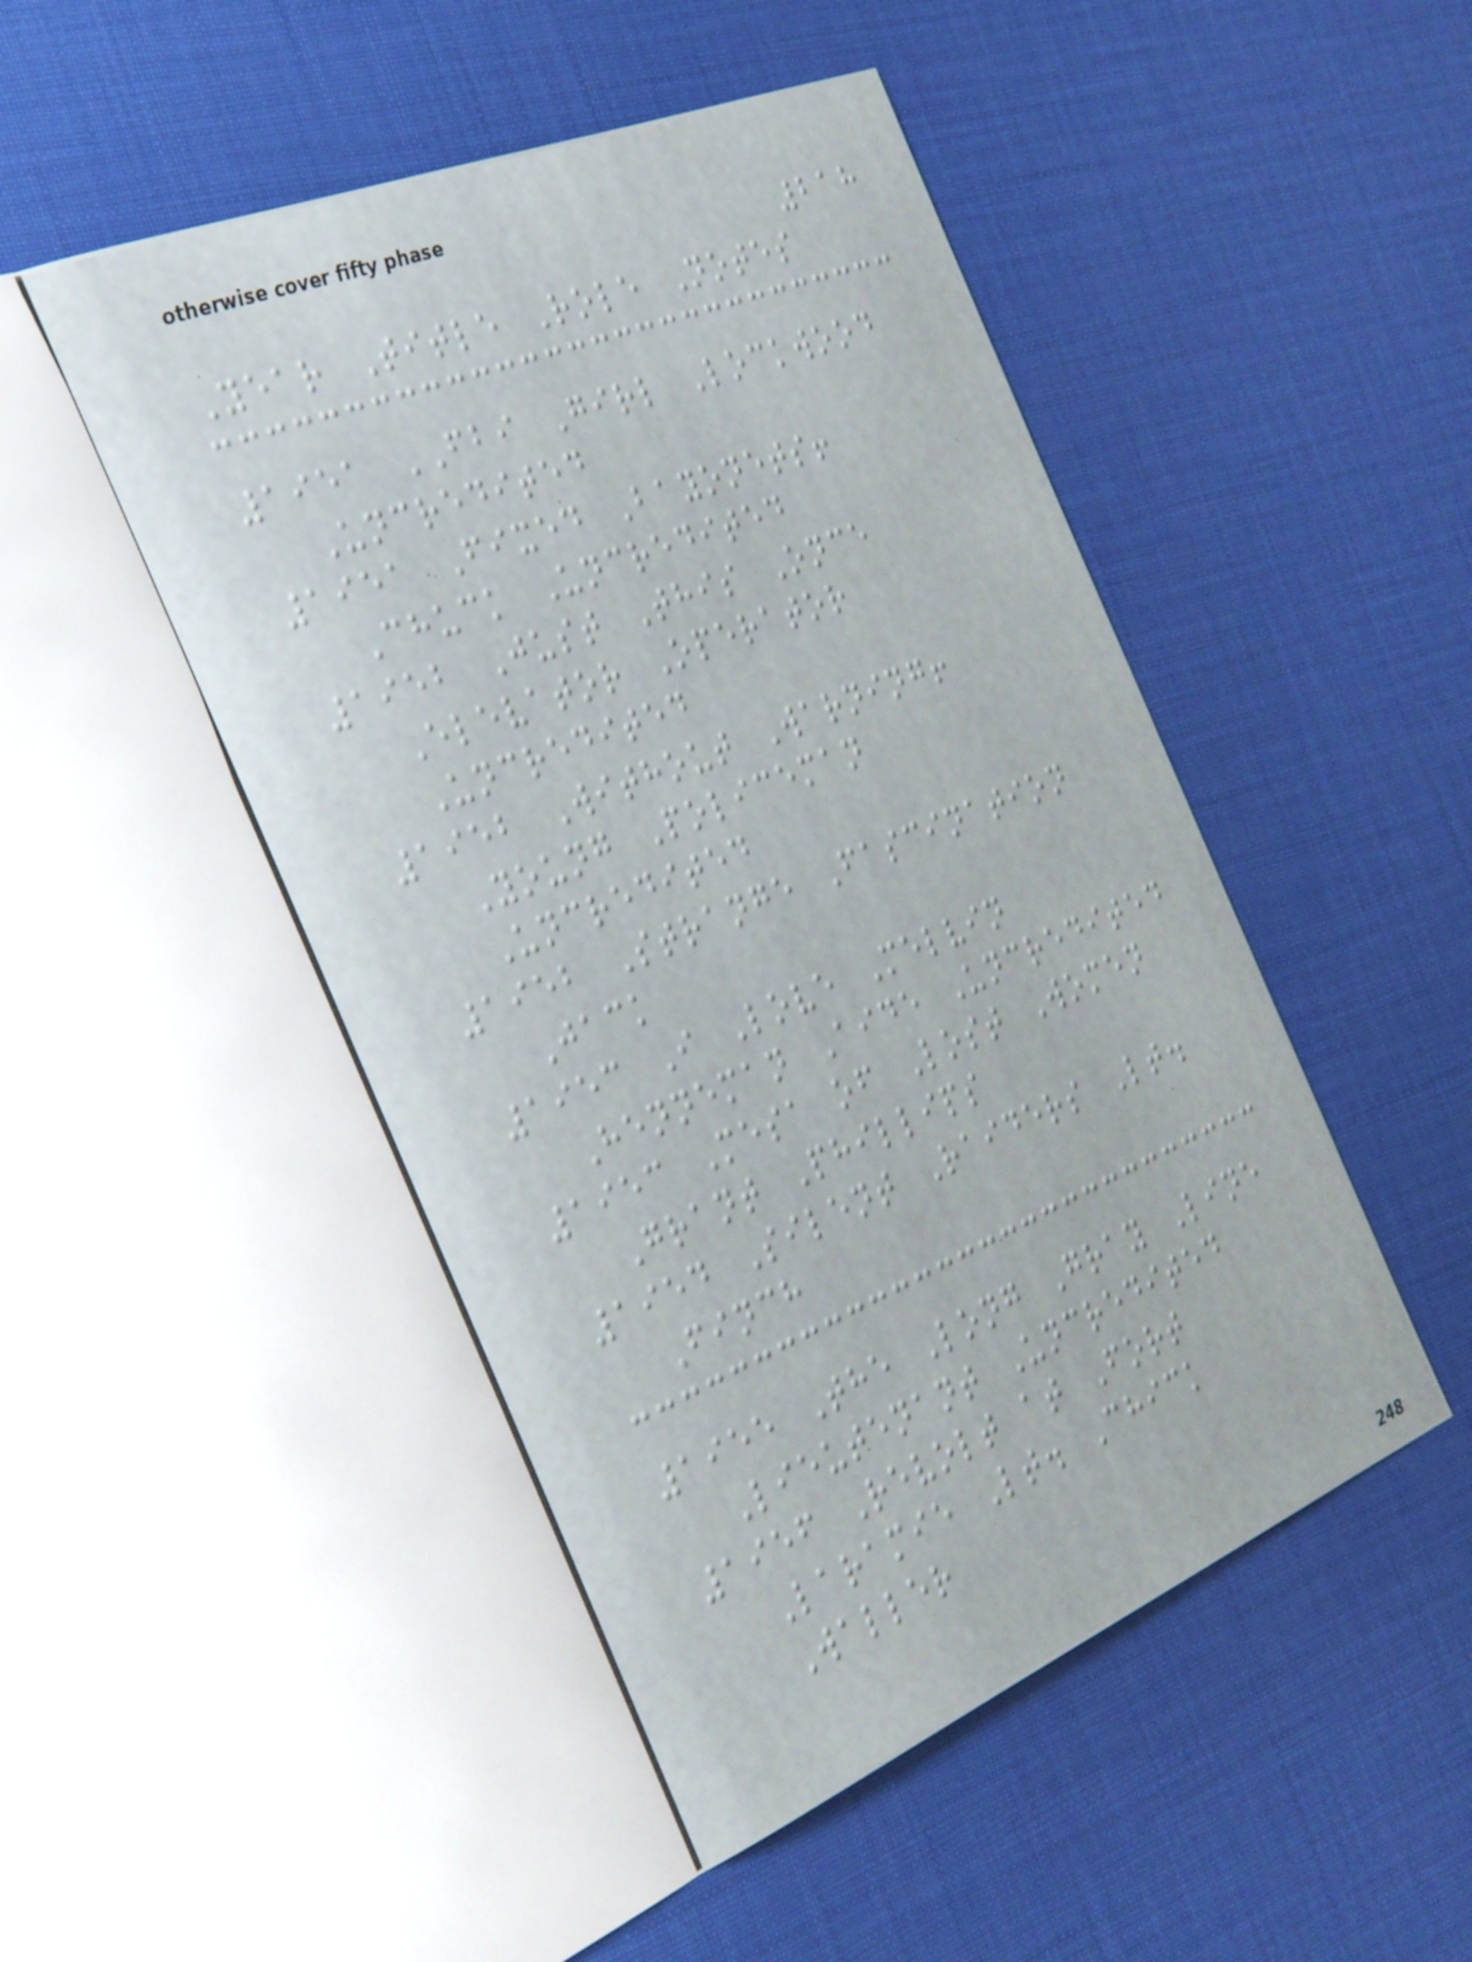218
Year Title Role Notes
1951 FBI Girl Lockwood
Uncredited
1951 Fixed Bayonets!
Chuck Uncredited
1952 Just This Once
Elevator Operator
Uncredited
1952 Without Warning!
Young Policeman
Uncredited
1952 Strange Fascination
Jack
1953 I Love Melvin
Henneman Aide Uncredited
1953 Mesa of Lost Women
Grant Phillips
1954 Silent Raiders Lt.
Finch
1955 The Long Gray Line
Lieutenant Uncredited
1956 Revolt at Fort
Laramie Lt. Chick
Waller
